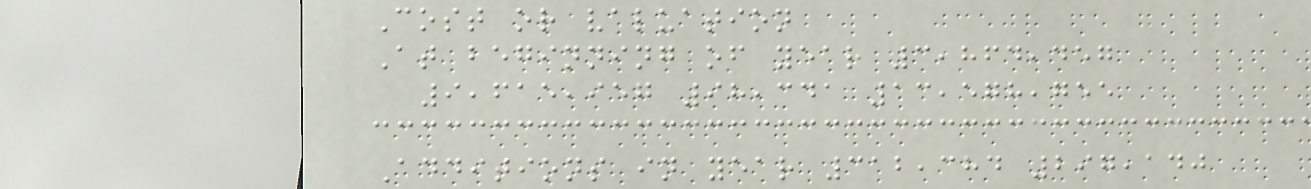Cost or valuation
At beginning of year 3,864,457
9,615,957 98,341 13,578,755
Additions in year 312,384 297,140
